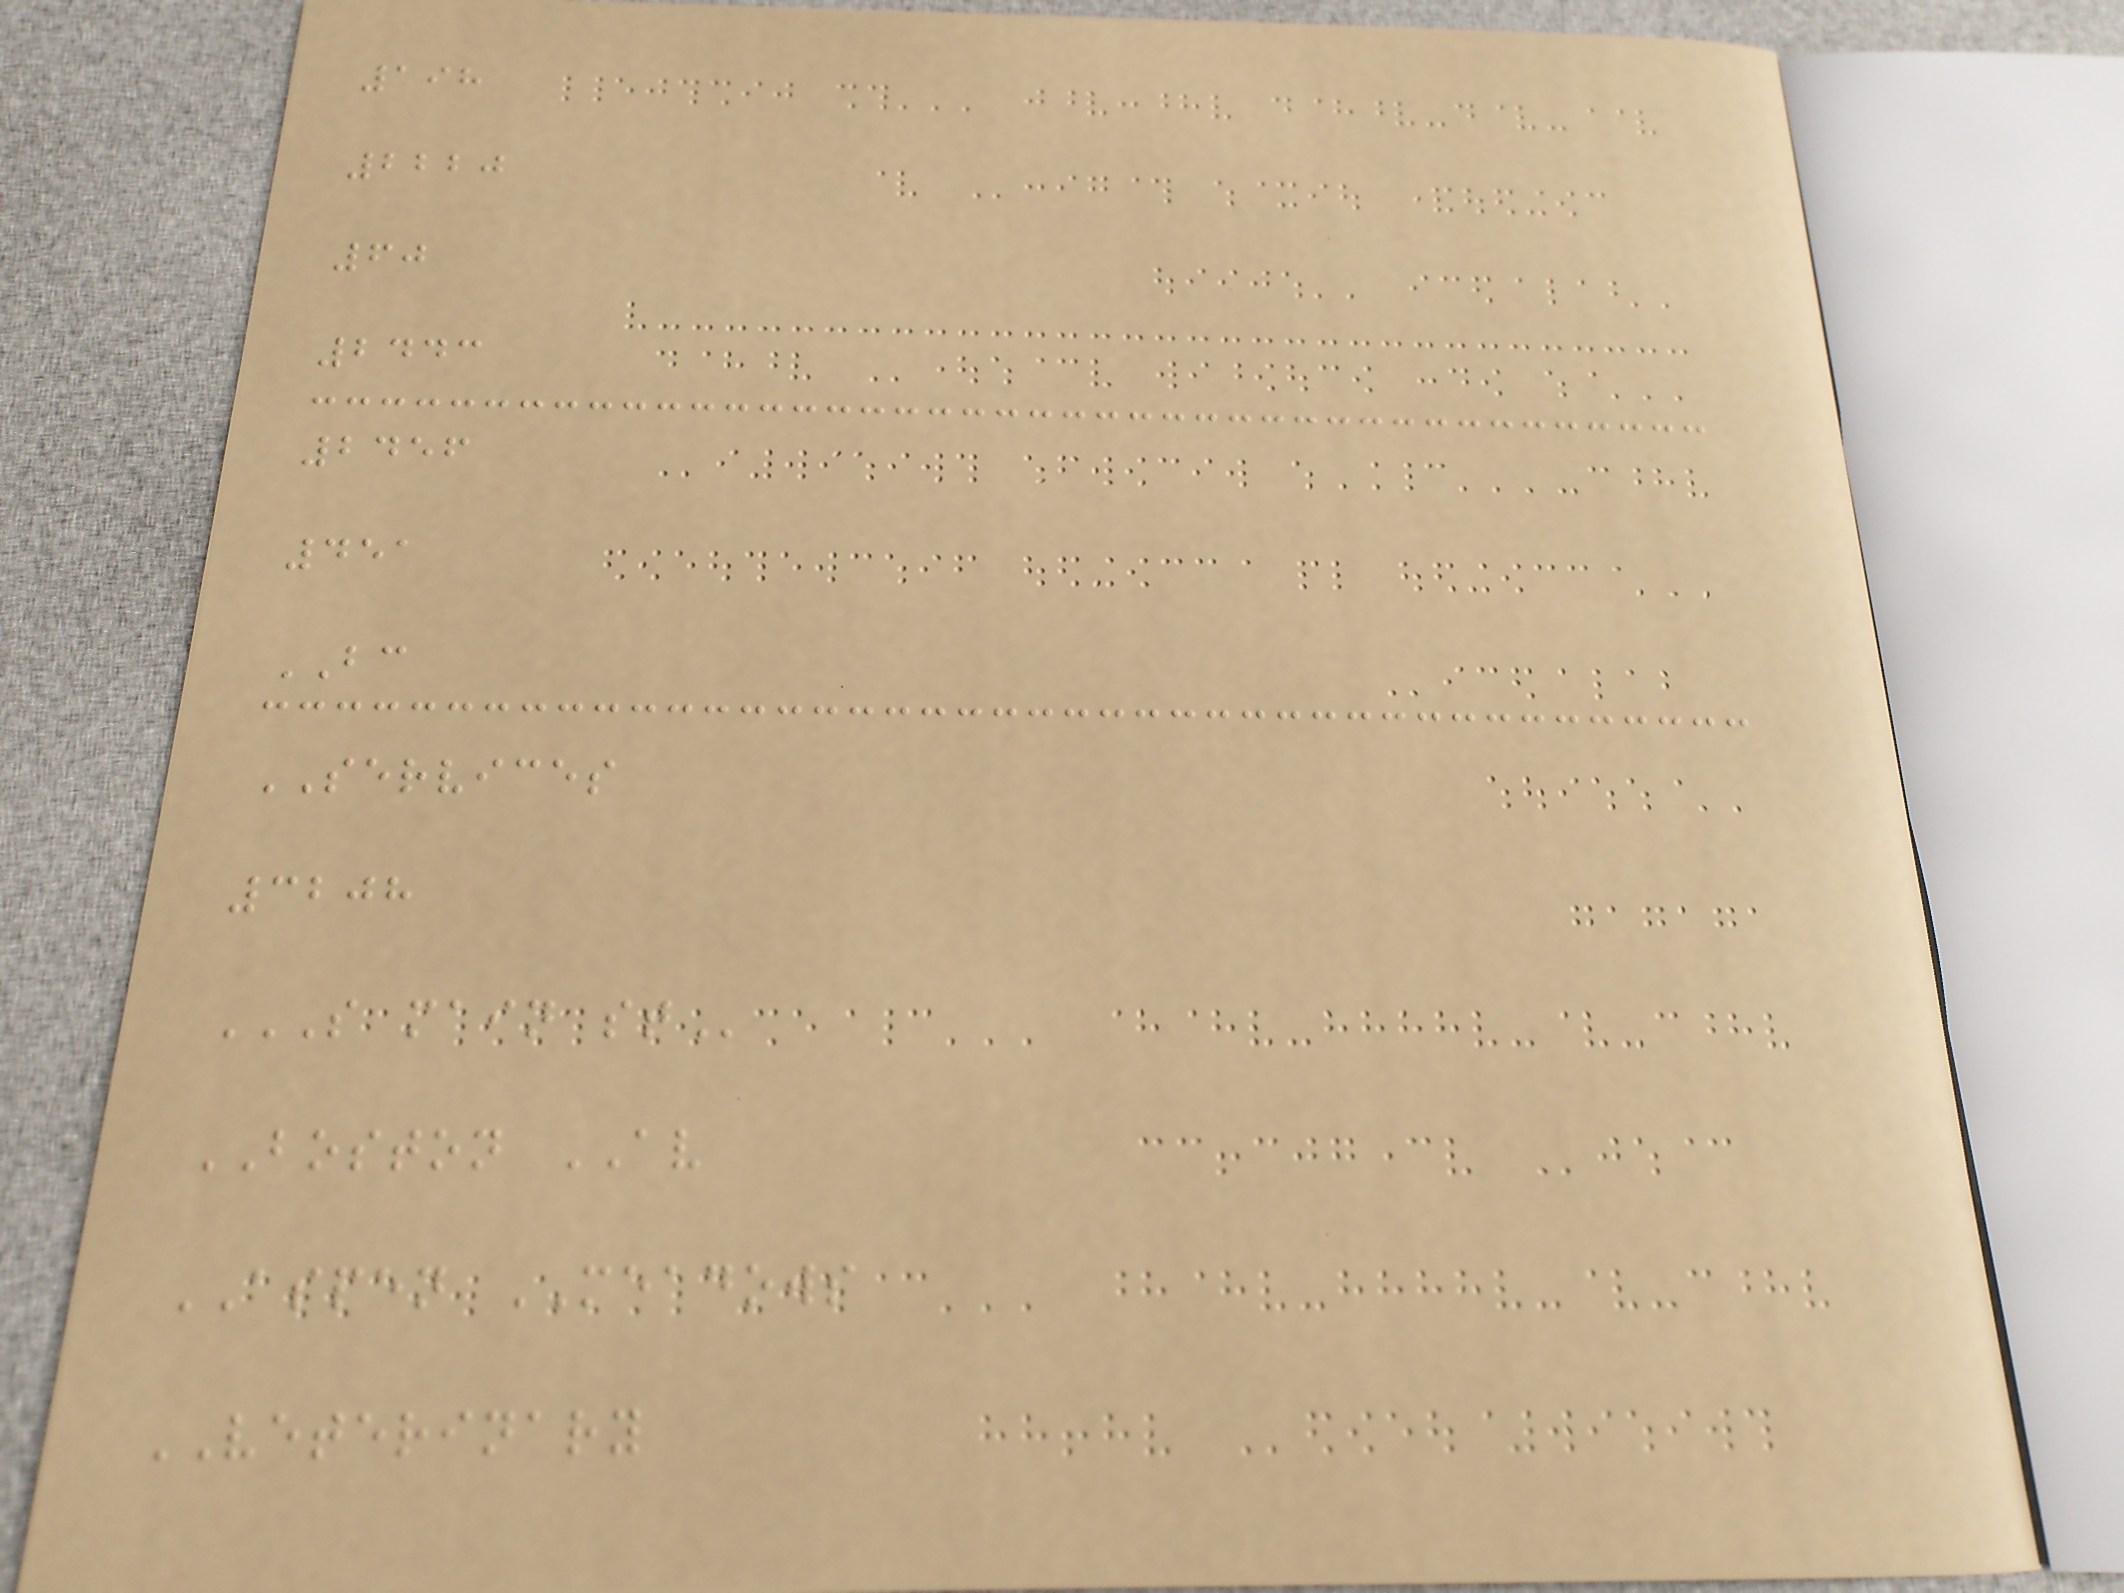198
2220
60
2443
2456
451
BC
SERVICES
3208
S MAIN ST
BOSTON AV
ASPEN MEADOWS
VETERINARY
